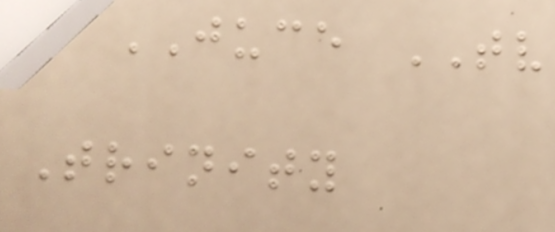JUCE TV
Trinity
